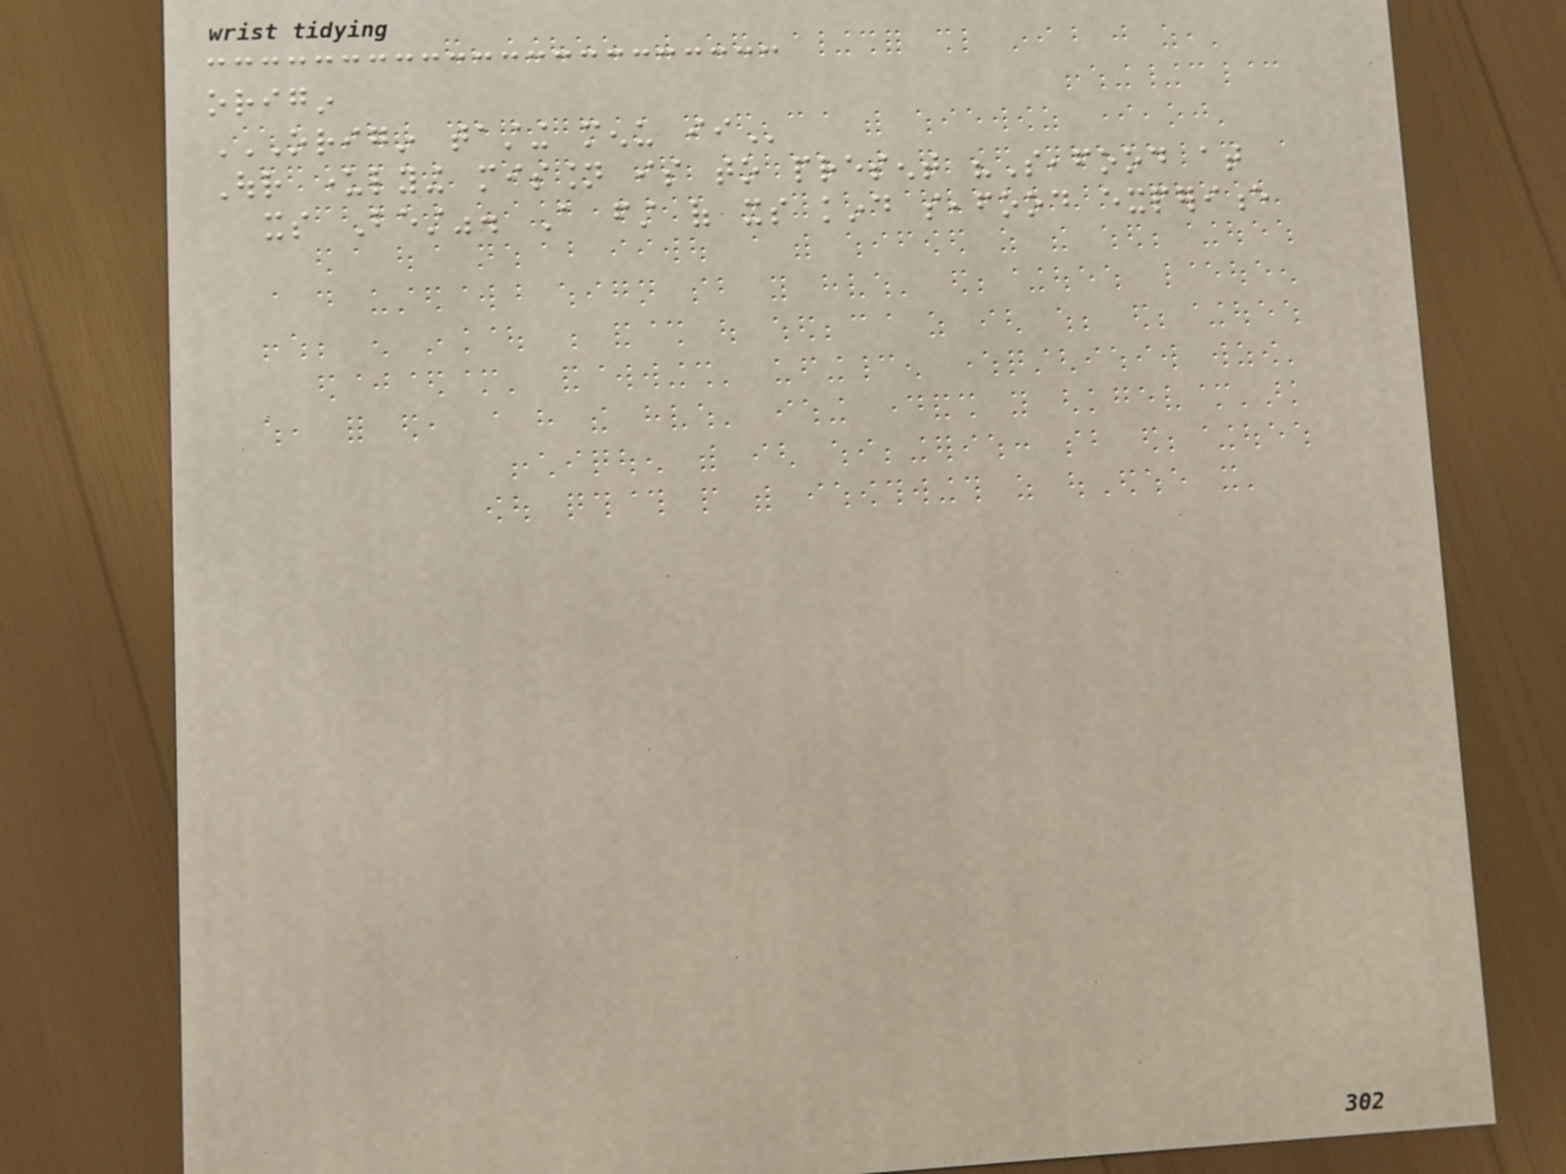origin
ORIGIN TASTING MENU II
Our underlying mission is to present "Seafood at
its Best". A first of its kind seafood experience
